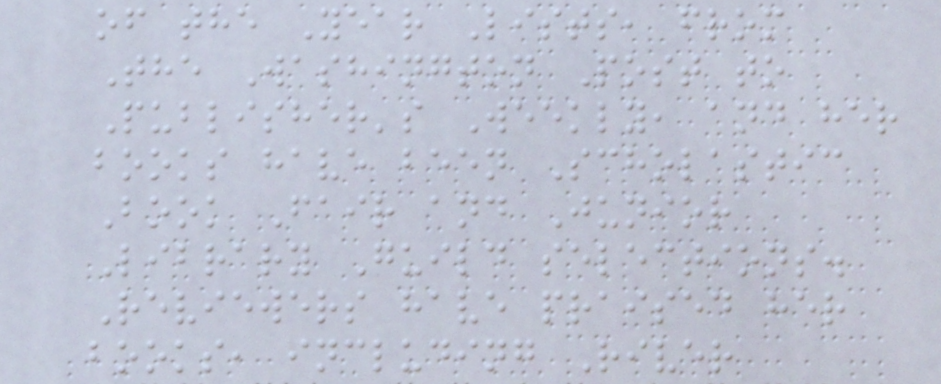of the Year Lists, from
The Washington Post to
Publisher's Weekly, and her
books have been Scholastic
Book Fair and Junior
Library Guild selections.
Reviewers have praised her
books, including River
